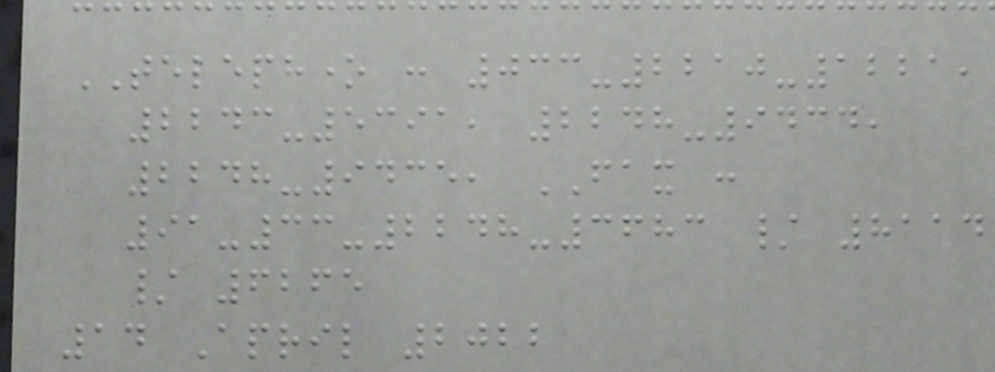TELEPHONE : 033-2210-1221,
2243-5391, 2248-9434,
2248-9435, FAX :
91-33-2248-3683 / 8114
/ 6265
14 April 2022
